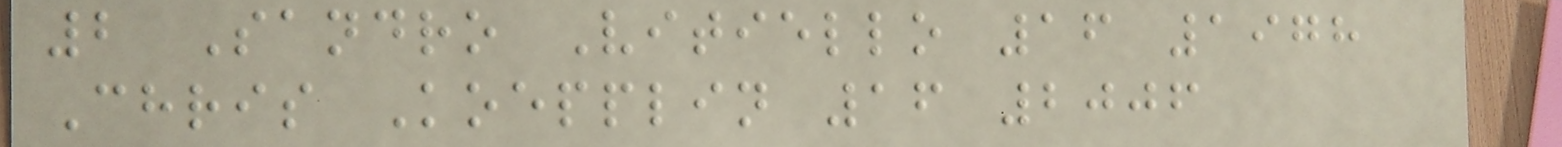2 Sandro Vitiello 16 1978
Chris Koepplin 16 2006
